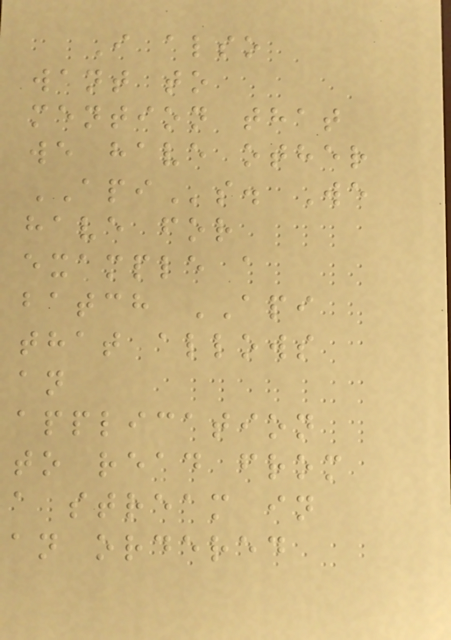I also
want to
mention that
we have other
APIs. We
have for
example a
batch API
that allows
an
application
to read from
a stream in
an ordered
